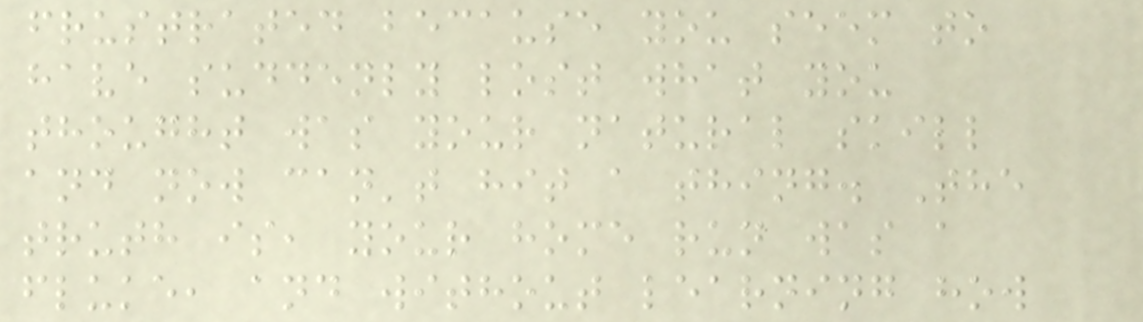frustrated because you seem to
have suddenly lost what you
thought was your natural skill
and now can't hit a thing. The
truth is, your home run was a
fluke, and without learning how
